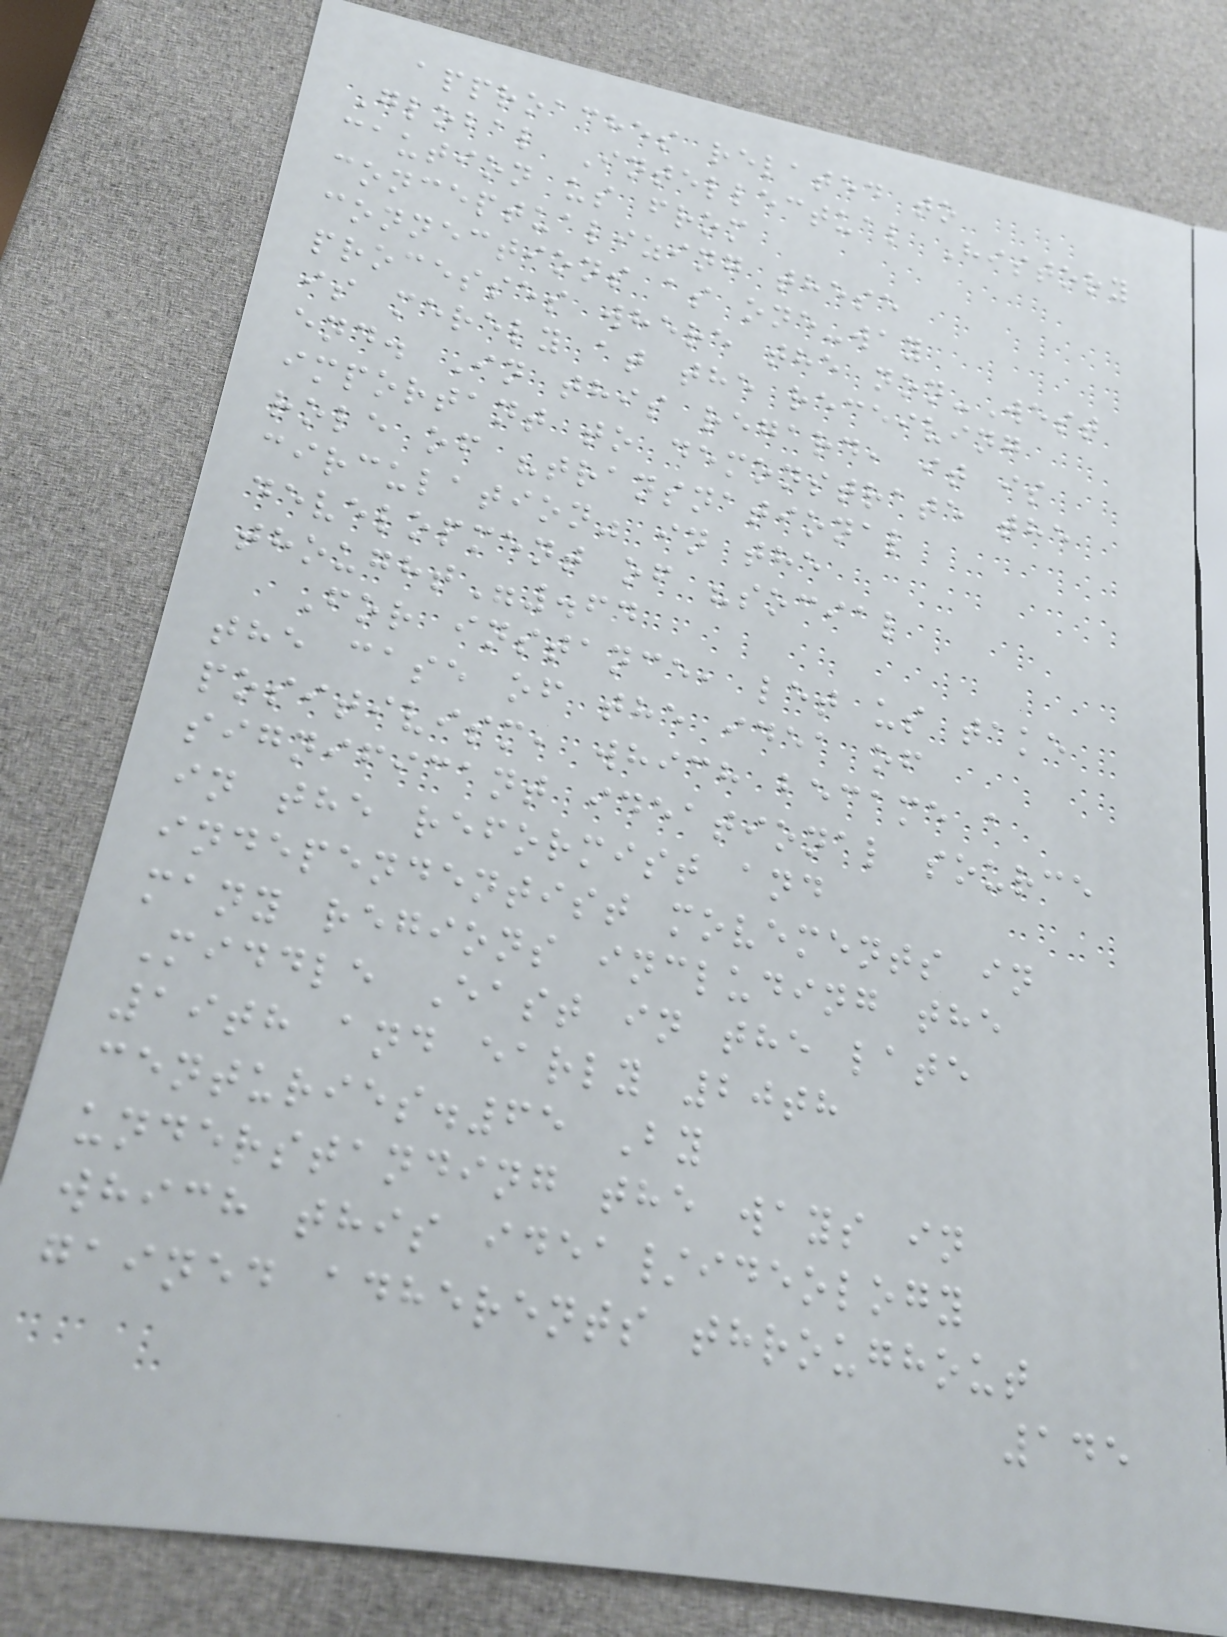approaches related to
Global Intellectual History
caution us from
conceptualizing these
connections as one-way
processes where the non-West
is merely at the receiving
end. In this regard, it is
important to demonstrate the
role of "transnational
circulation" in the
development of "social
thought".64
For instance, let us take
the case of the idea of
positivism, which became a
significant ideational source
in the reformist and
independentist movements in
many regions including the
Middle East in the late
19th and early 20th
centuries.65 By
understanding the ways in
which this idea/ideology
gained adherents throughout
145
